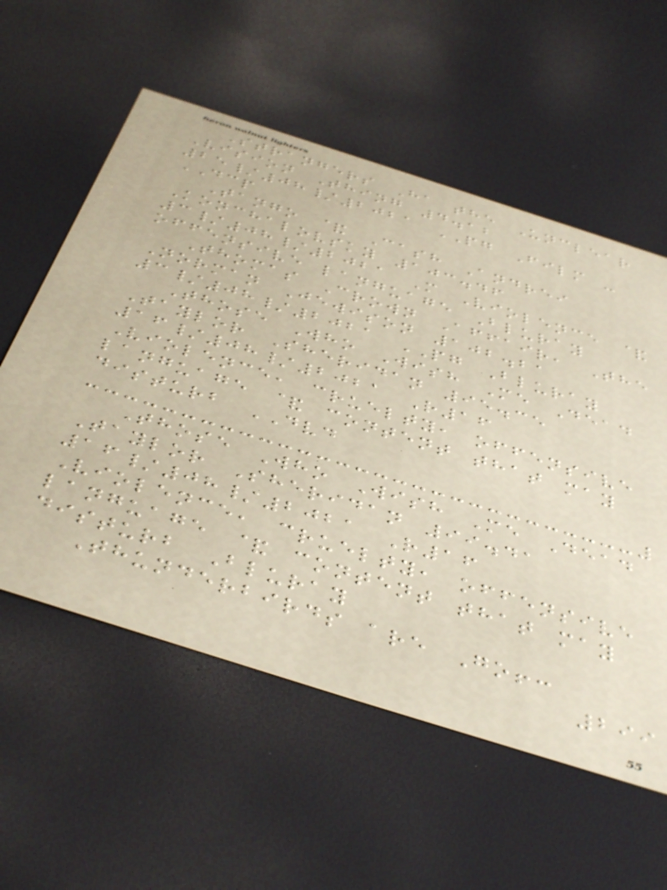Strangers Ha the Unclear
Vision Thing 4.12
25/08/2021 PG Film -
DCP
Tango & Cash Andrei
Konchalovsky 103.46
3/08/2021 M Violence &
offensive language Bluray
Thomas Crown Affair, The
Norman Jewison 102.21
3/08/2021 PG Bluray
Those Who Wish Me Dead
Taylor Sheridan 95.35
16/08/2021 R16
Violence, cruelty, offensive
language & content that may
disturb DVD
Those Who Wish Me Dead
Taylor Sheridan 99.41
16/08/2021 R16
Violence, cruelty, offensive
language & content that may
disturb Bluray
Thunderbirds are Go!:
299
